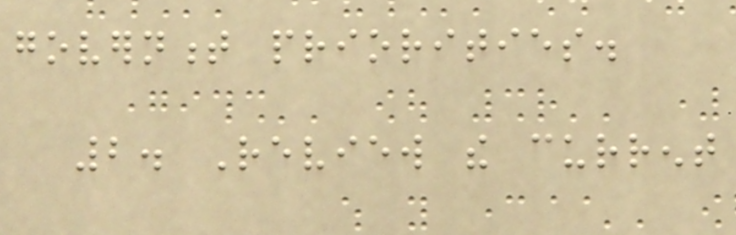government priorities.
2. Review the current
